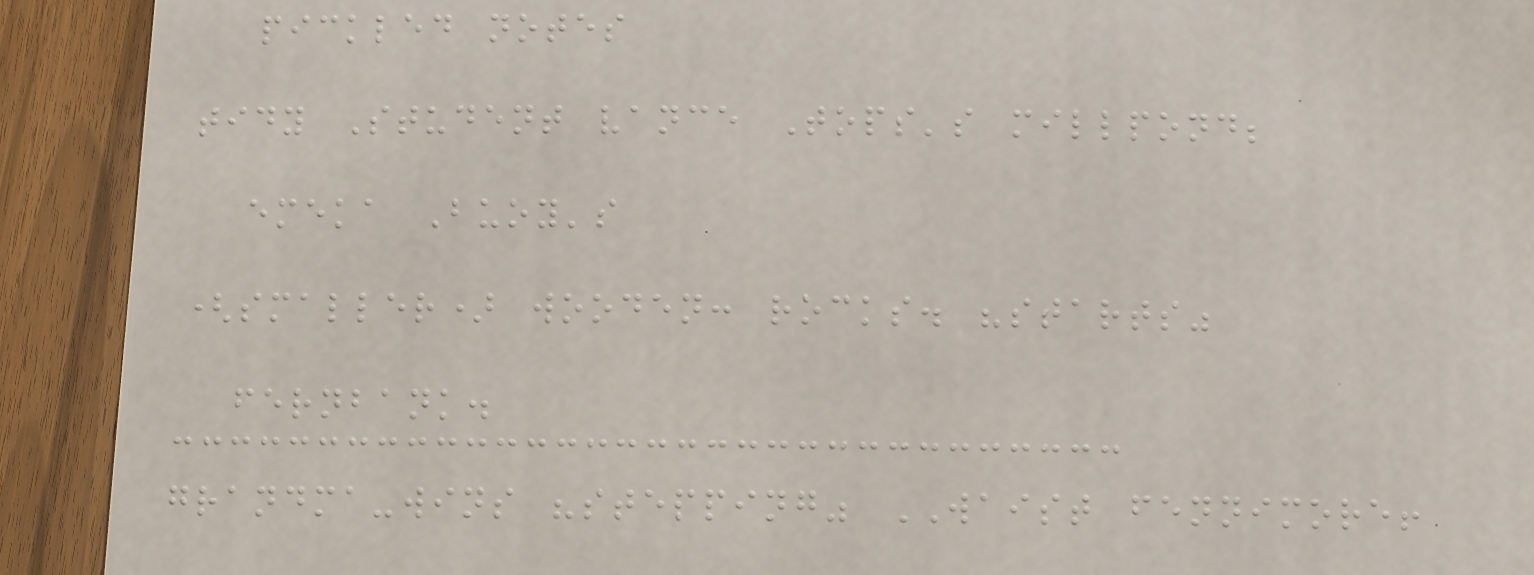pickled notes
tidy Student vance Tops's millpond;
emeka Buoy's
(smaller) wooden: rocks. "starts"
fernbank.
grandma-wins "stepping" WAIST fennimore!
